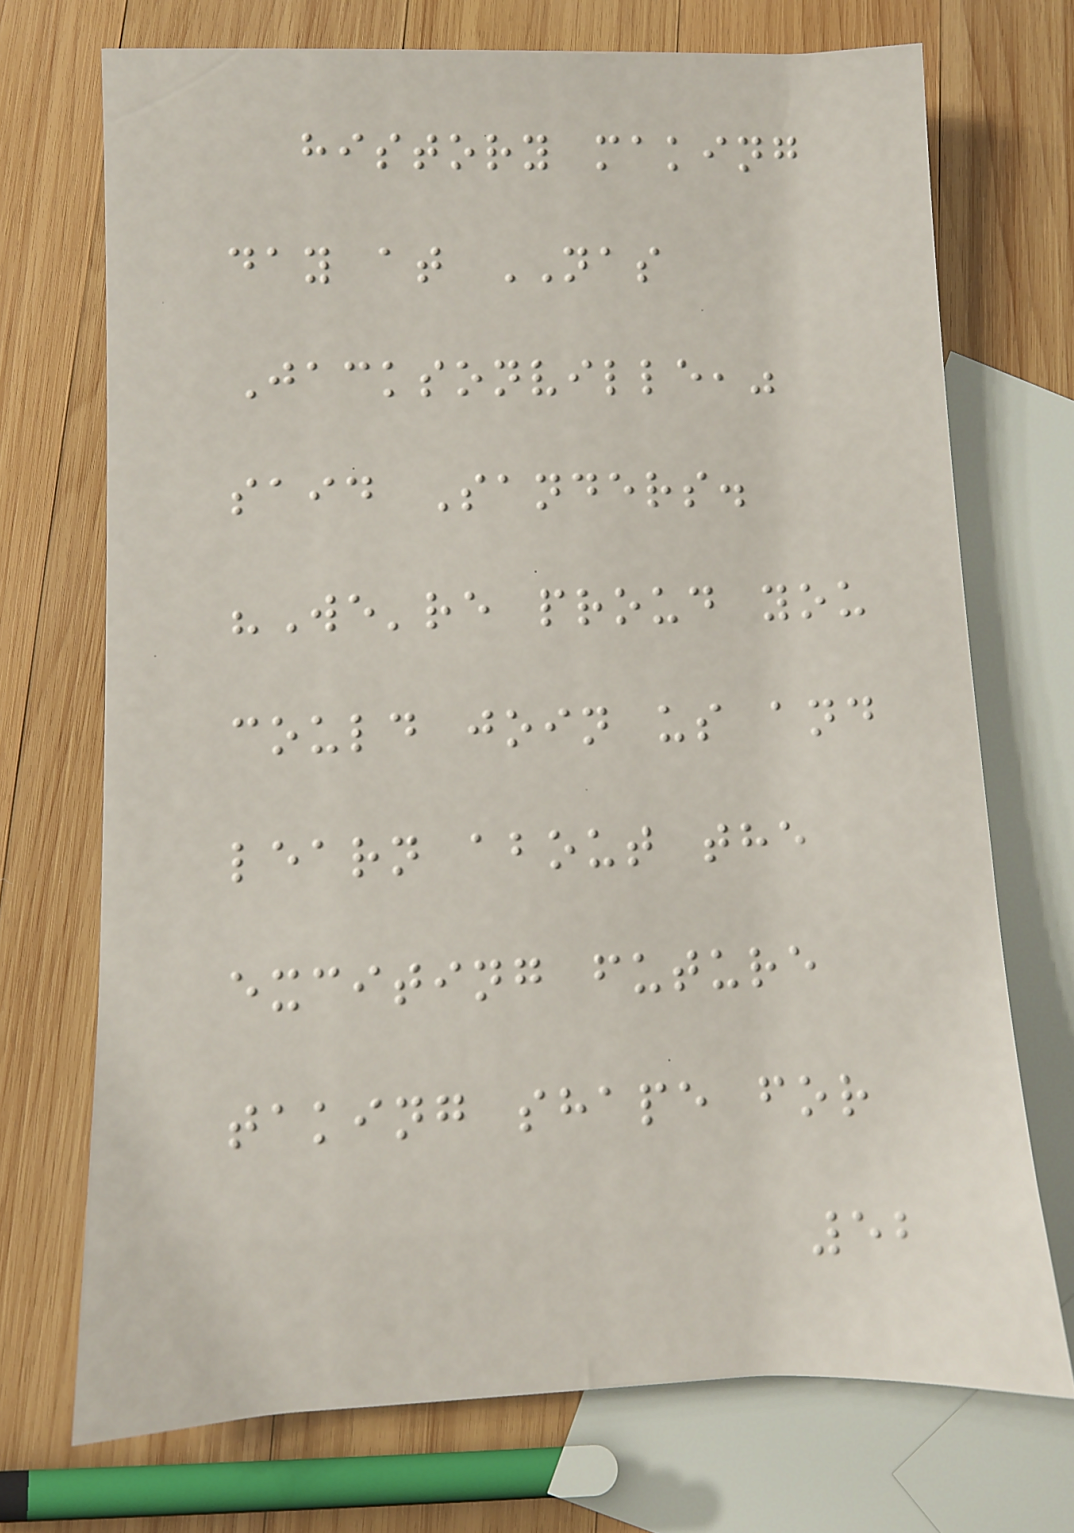history making
day at NAS
Jacksonville,"
said Sanders.
"We're proud you
could join us and
learn about the
exciting future
taking shape for
52
